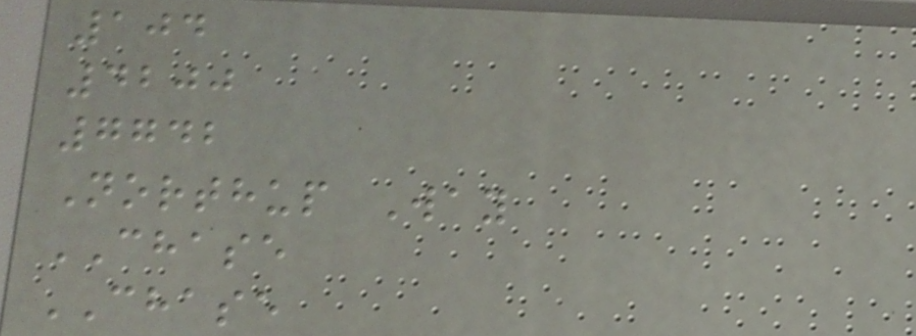104
4200
7742
Northup Way
CHASE
CHASE
